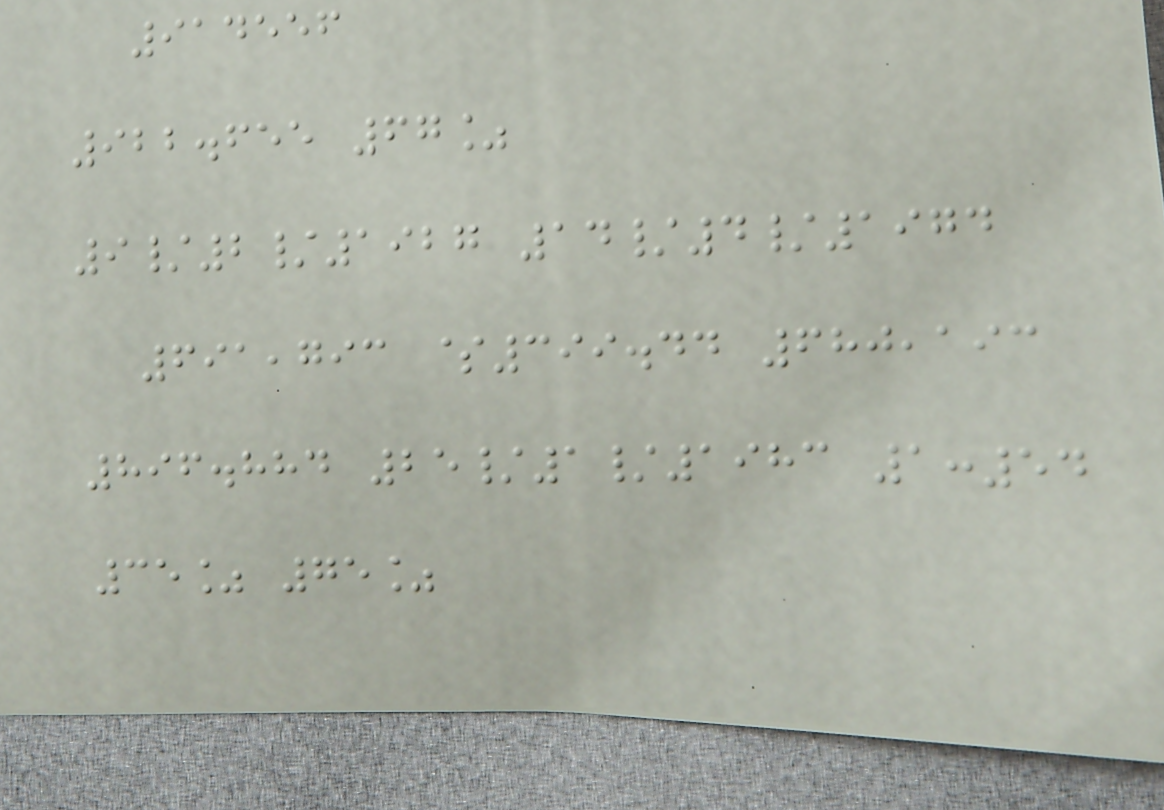914556
922.655 67%
9/2/1927 14/4/1974
691,793 $399.44 680,193
896.884 25/1/1983 1:54
35% 75%
